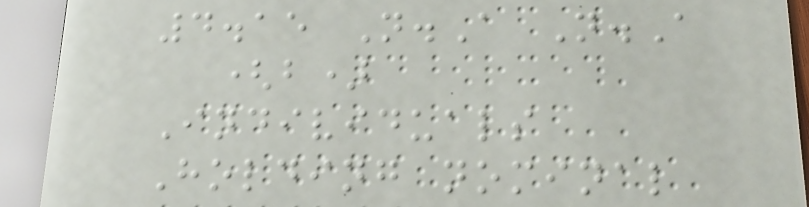4.15 N.A N.A
(b)
Individuals
Holding nominal
